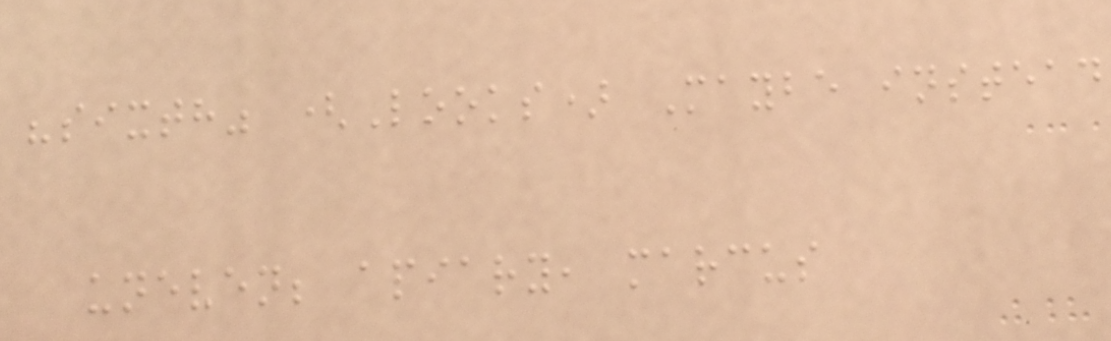"sixth" (Looks) Maybe instead
uneven; apiary, marcus
